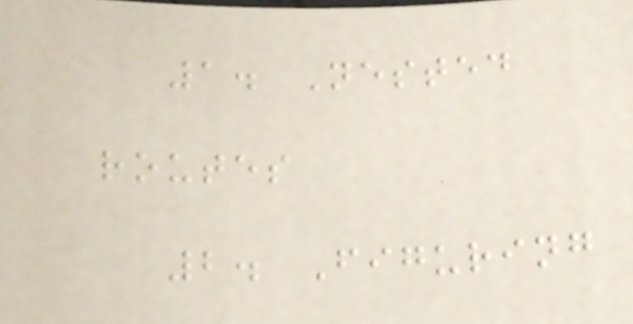1. Nested
routes
2. Figuring
